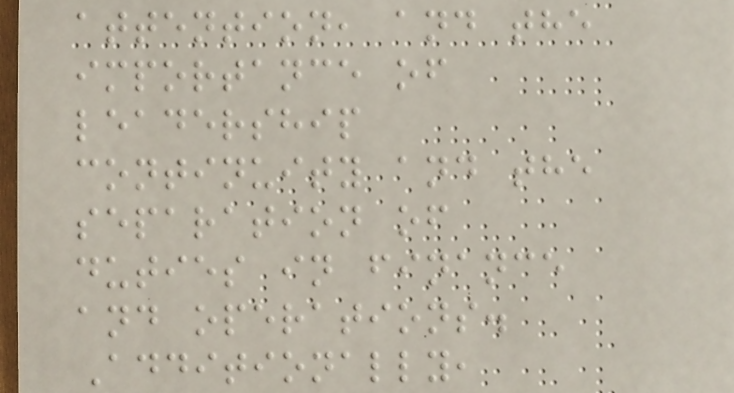attention, and the
importance of
leadership
continuity and the
separation of
duties in finance
and operations.
Additionally,
